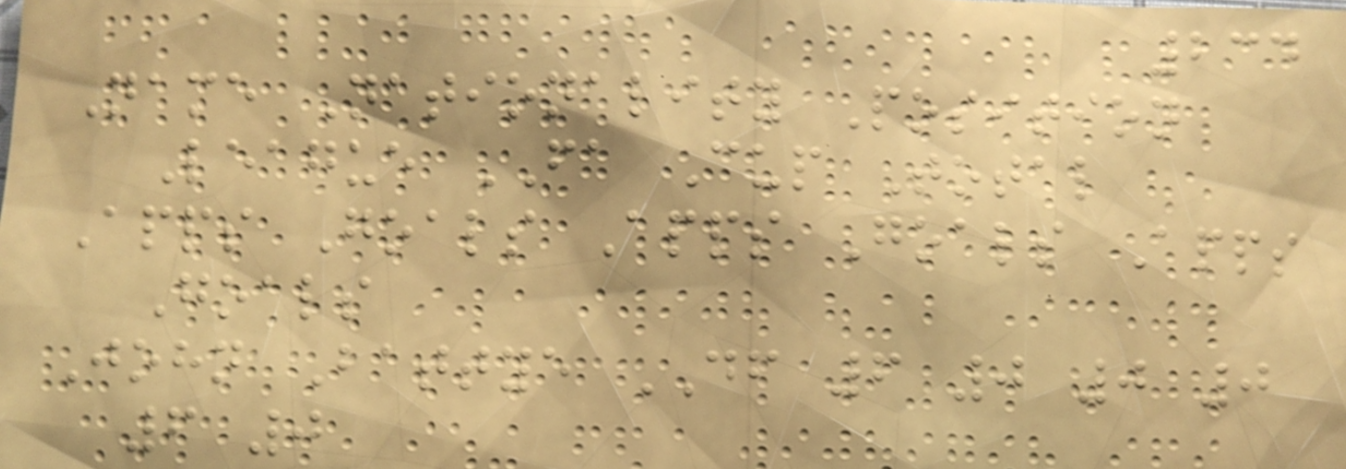234
Name Nationality Position
League FA Cup Total
Apps Goals Apps Goals Apps
Goals
John Battye DF 6 0 0 0
6 0
